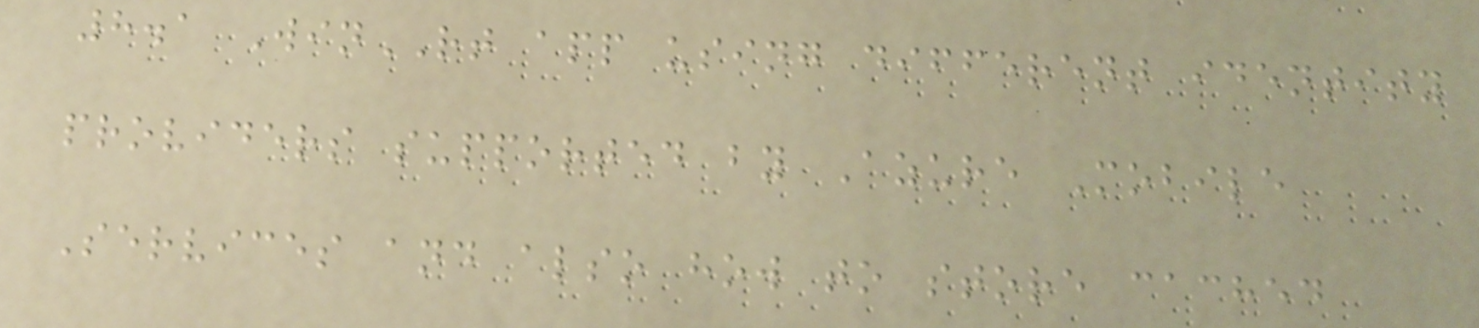8.1 WinRT app using different identity
providers supported by Azure Mobile
Services and also how to store cached
